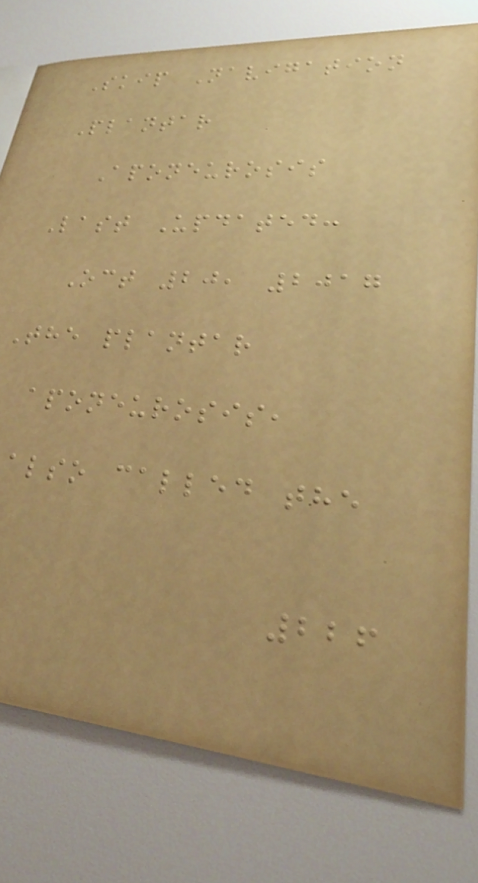Skip Navigation
Plantar
Aponeurosis
Last Updated:
Oct 20, 2017
The plantar
aponeurosis,
also called the
226
